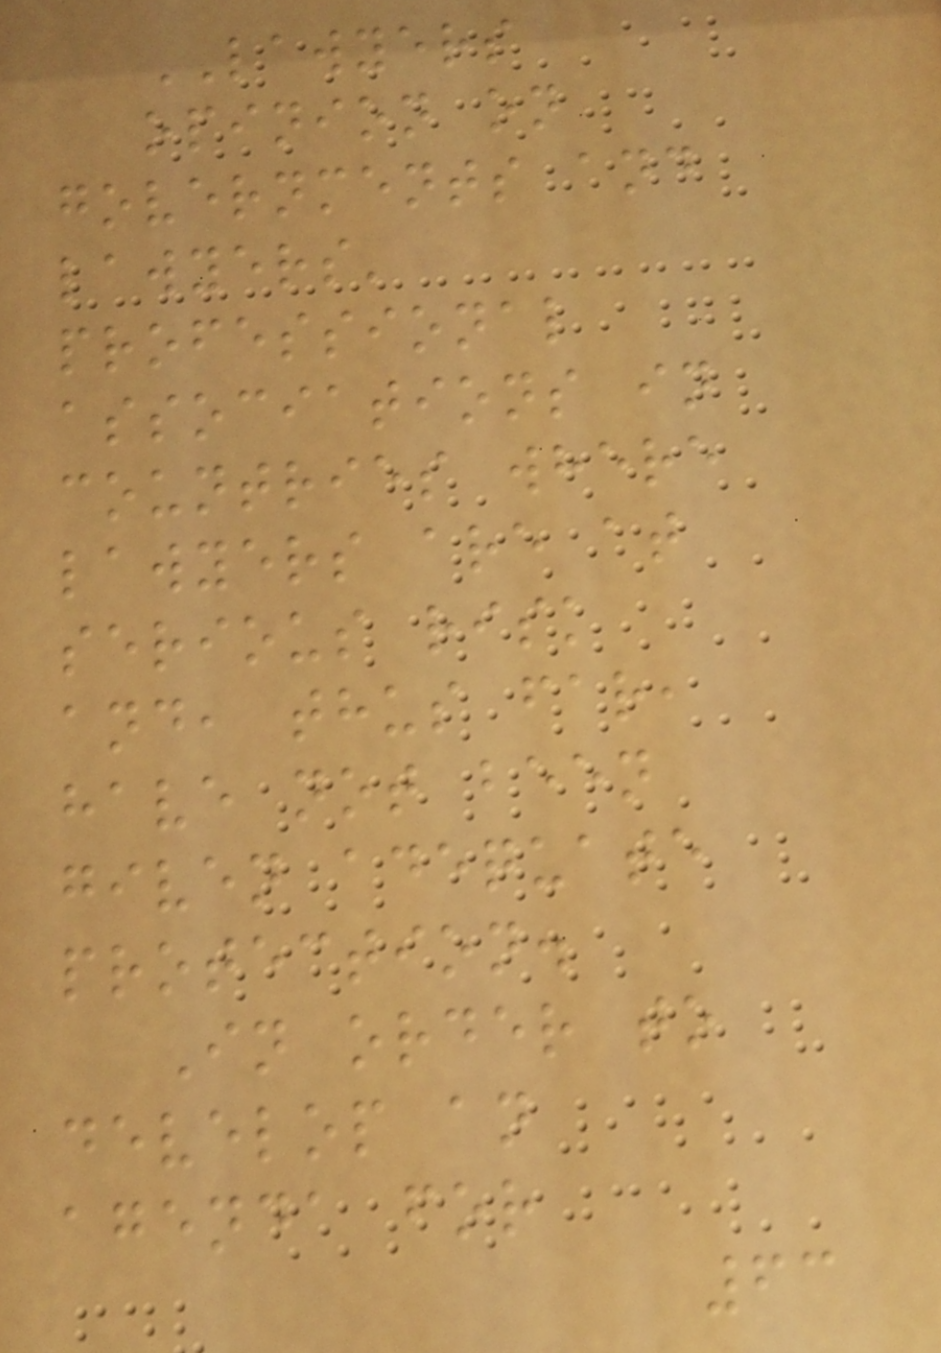LAWYERS
opinion on
governments and
lawyers'
professional
associations in
countries where
lawyers are at
serious risk
and, thus far,
have not been
given adequate
protection.
In order to
develop an
agenda for
63
